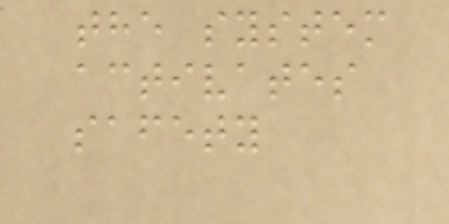the system
activates
safety
